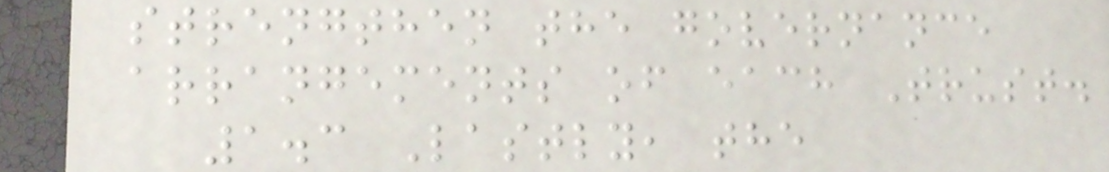strengthen the governance
arrangements of each Trust.
1.3 Lastly, the
